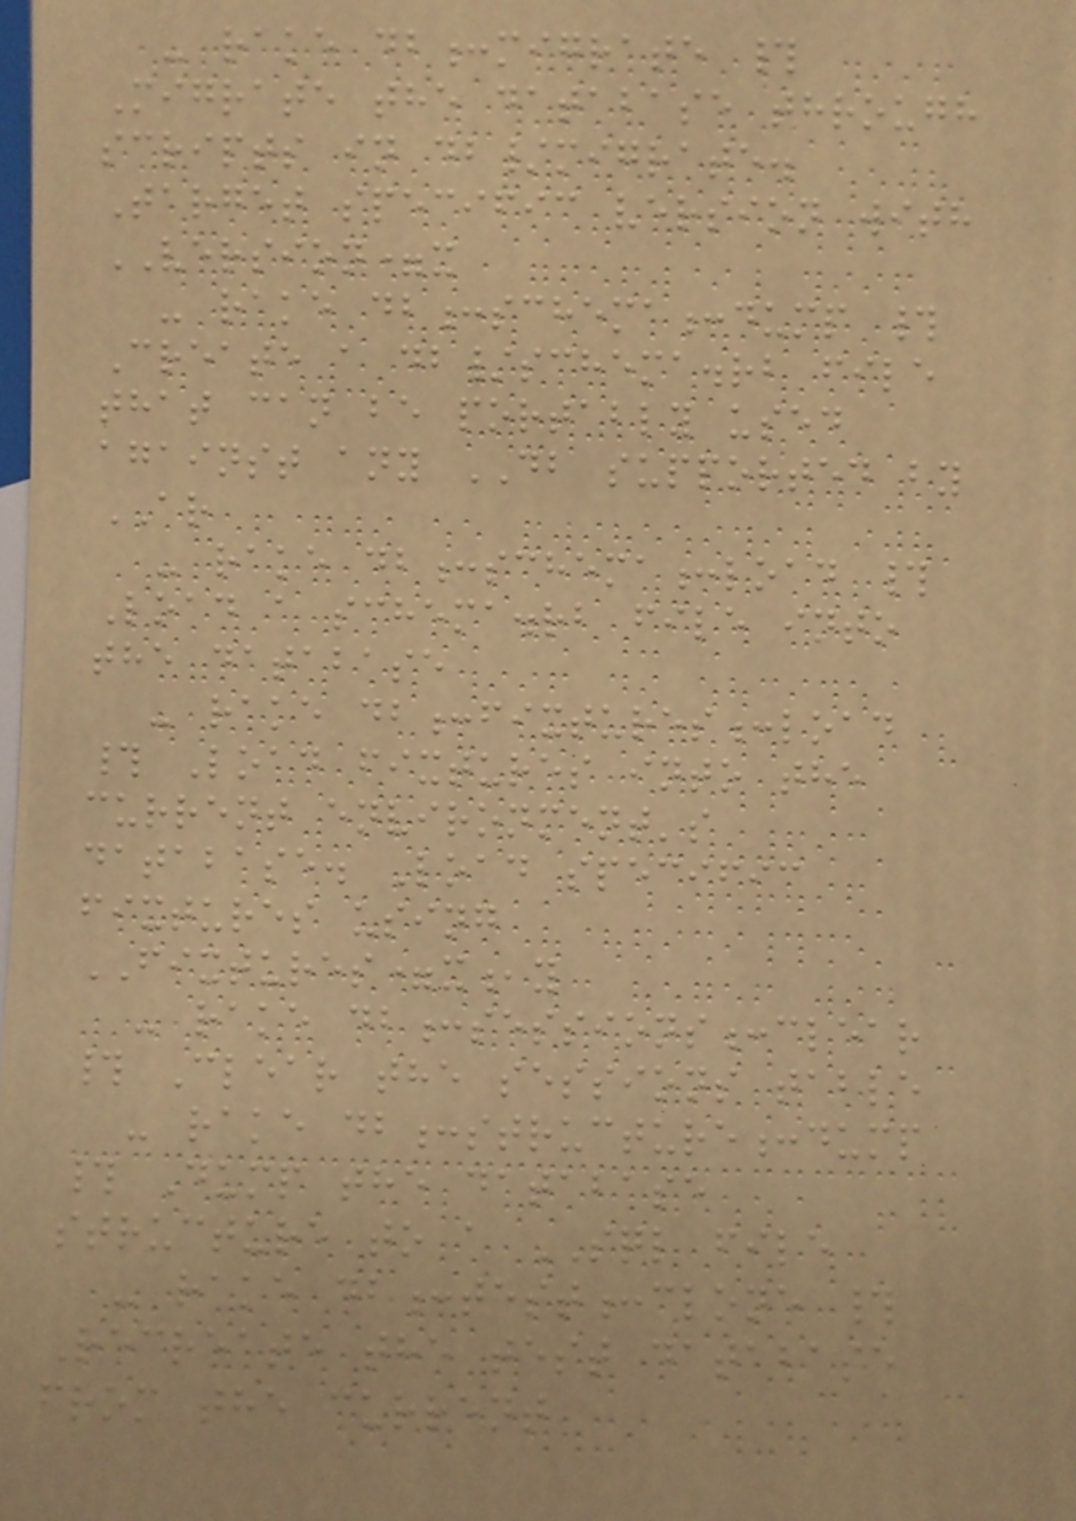- rake db:migrate #
Migrate the database through
scripts in db/migrate.
Target specific version with
VERSION=x
- rake db:schema:dump #
Create a db/schema.rb file
that can be portably used
against any DB supported by
AR
- rake db:schema:load #
Load a schema.rb file into
the database
- rake db:fixtures:load
# Load fixtures into the
current environment's
database. Load specific
fixtures using
FIXTURES=x,y
- rake db:sessions:clear
# Clear the sessions table
- rake db:structure:dump
# Dump the database
structure to a SQL file
- rake db:test:clone #
Recreate the test database
from the current
